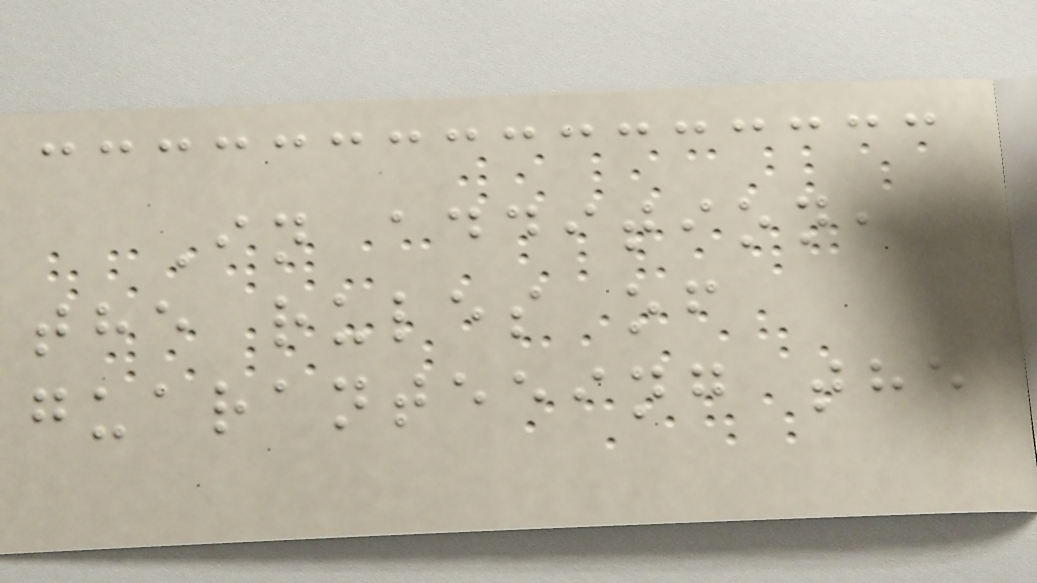In addition,
the rules of
guaranteeing the
